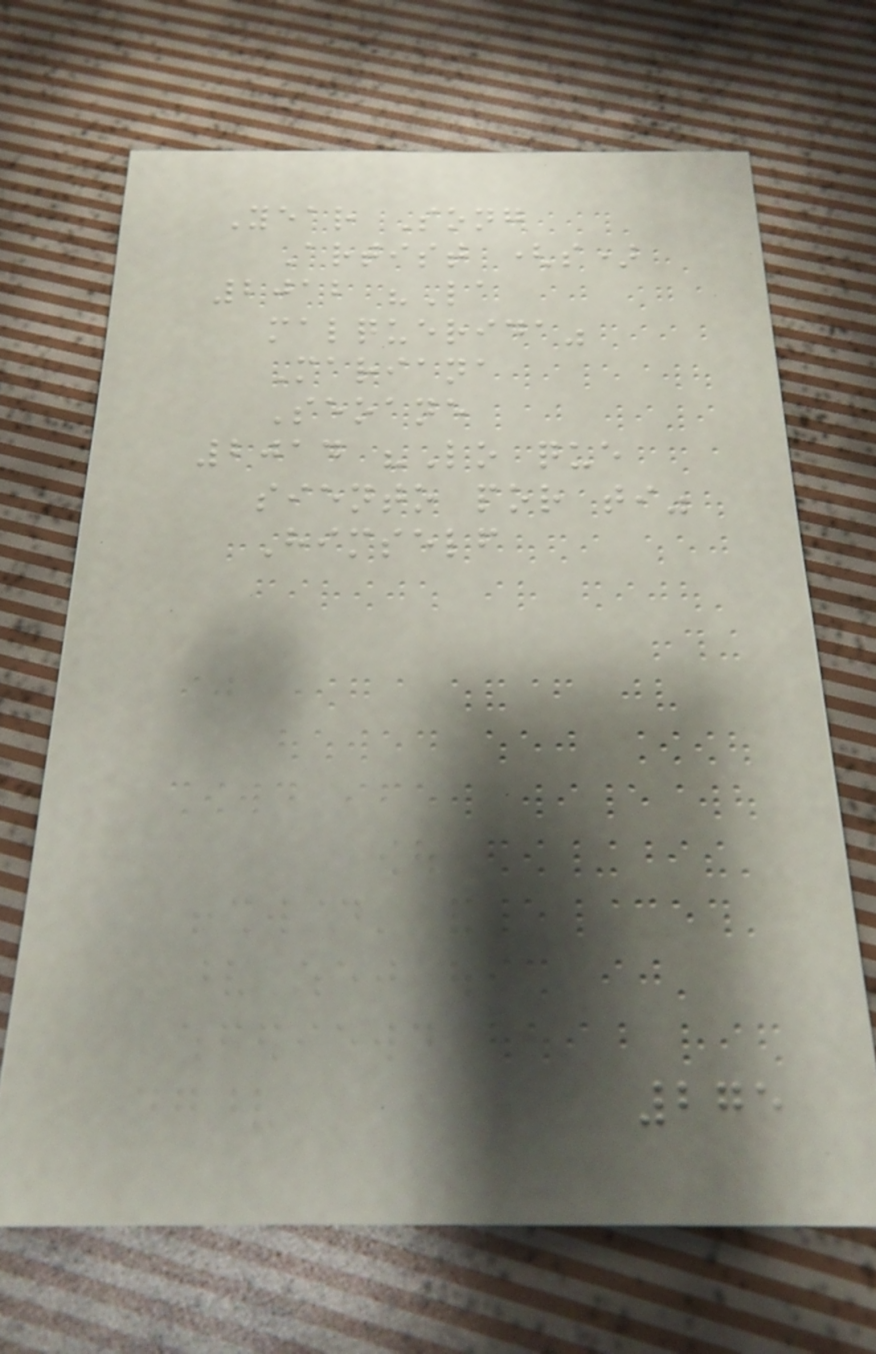Year Song
Artist (s)
2012 "La
malquerida"
Mariana
Seoane
2014 "Lo que
siento por ti"
Himself
275
